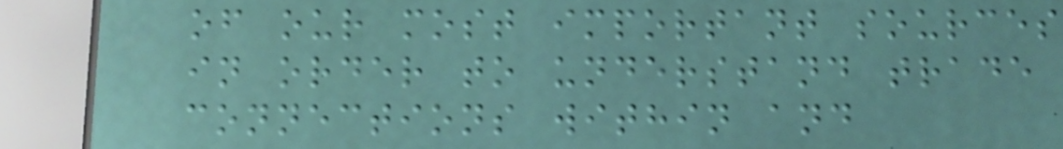of our most important sources
in order to understand trade
connections within and
